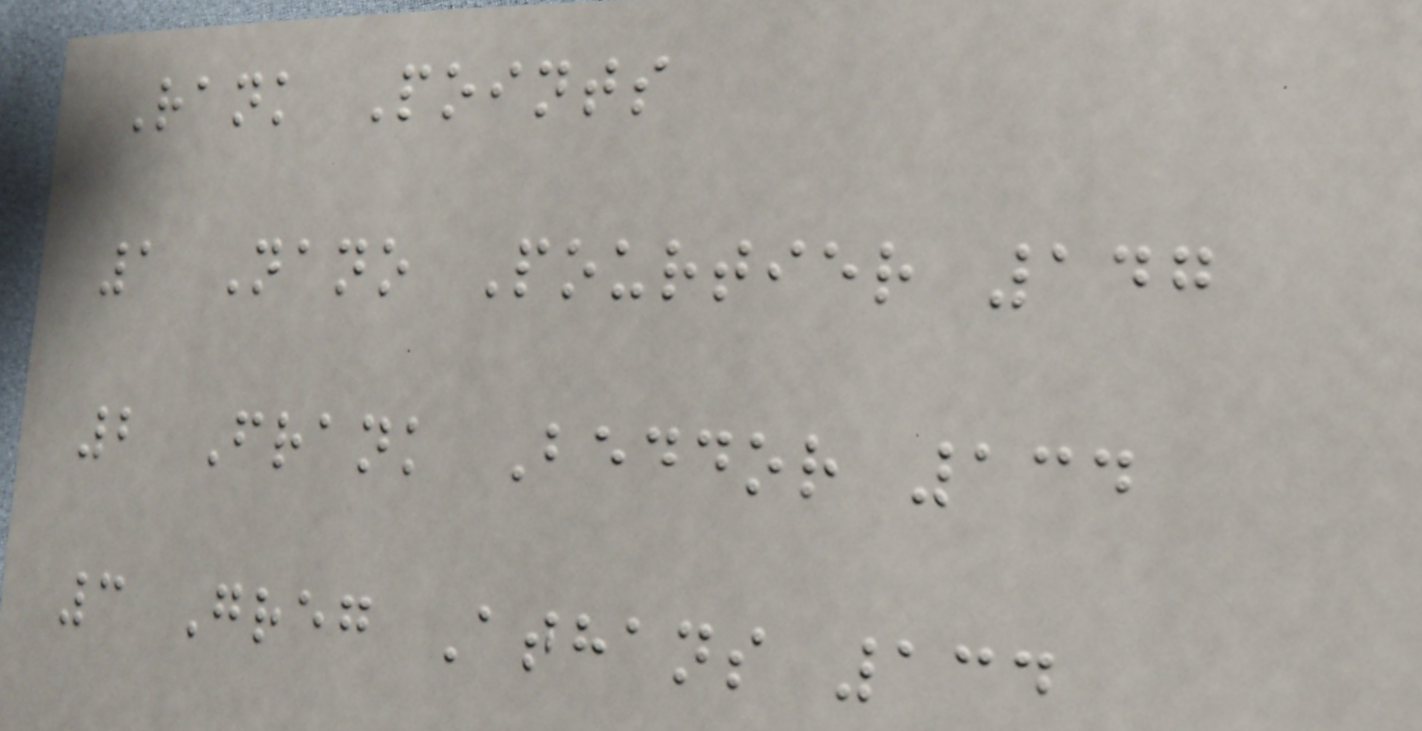Rank Points
1 Nano Pourtier 147
2 Frank Beddor 134
3 Greg Athans 134
